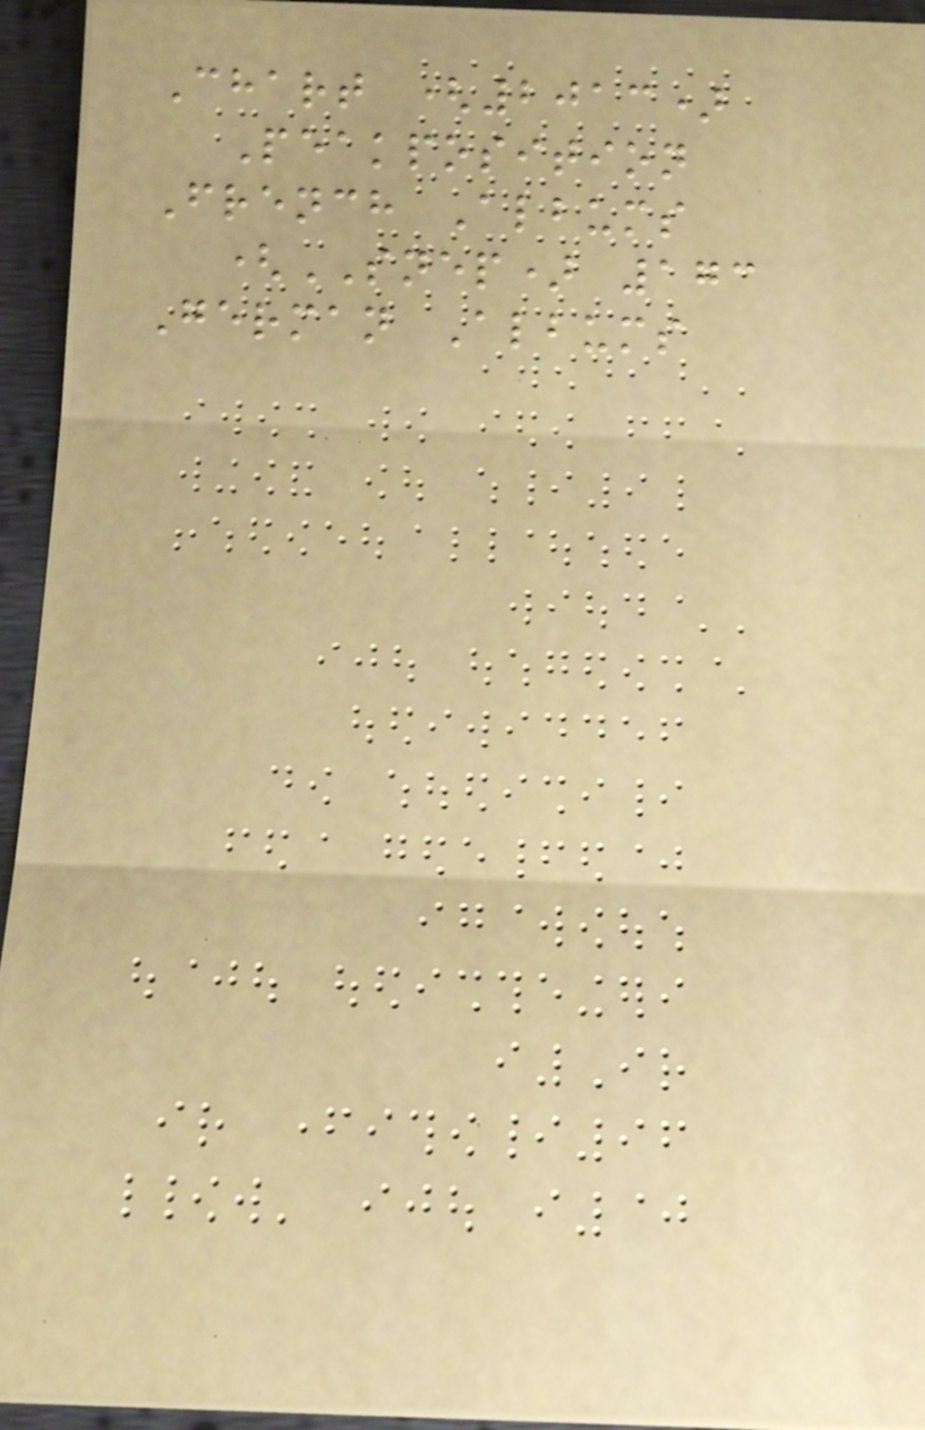Chart (2013)
Peakposition
French Albums
(SNEP) 173
German Albums
